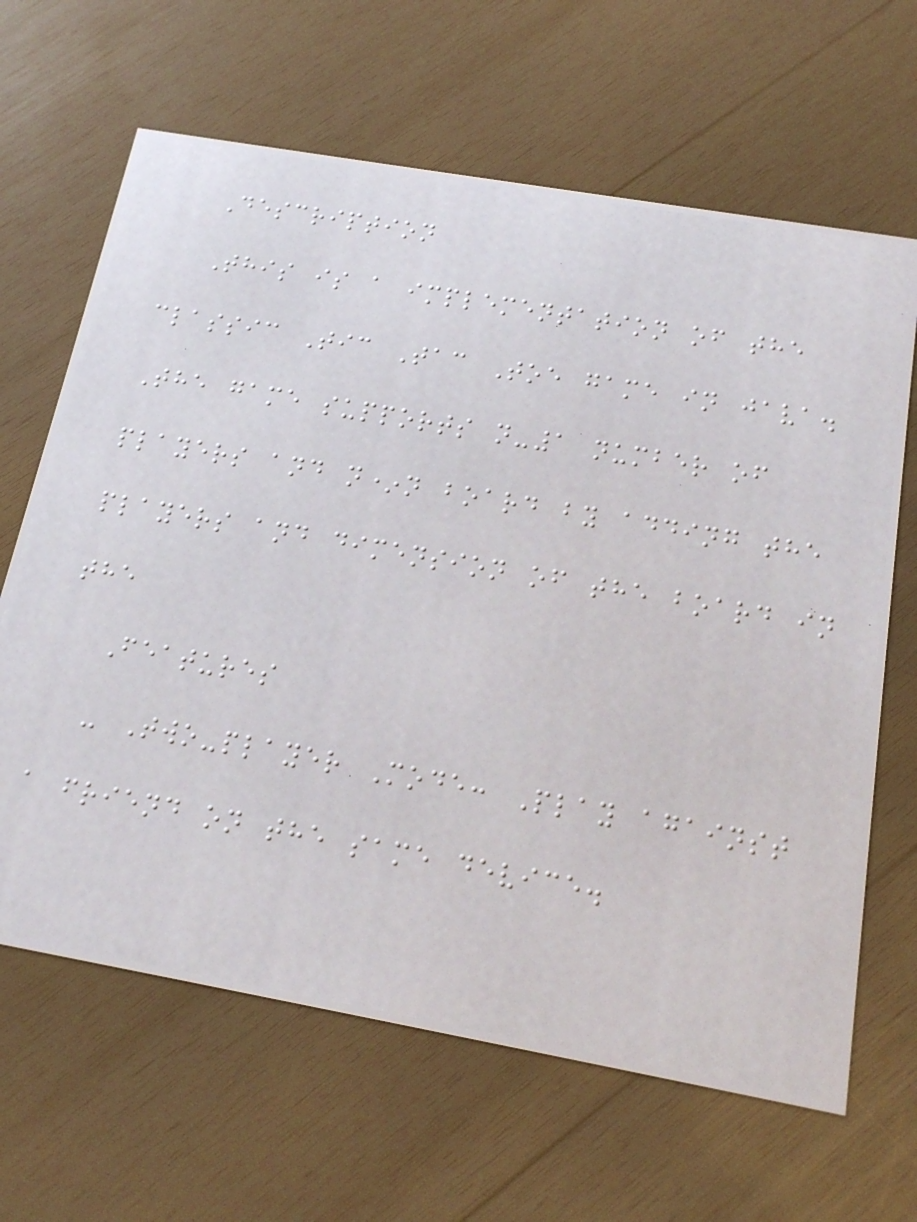Description
This is a implementation of the
classic Tic Tac Toe game in java.
The game supports n-1 number of
players and n*n board by adding the
players and dimension of the board in
the
Features
- Two-player Mode: Play against
a friend on the same device.
